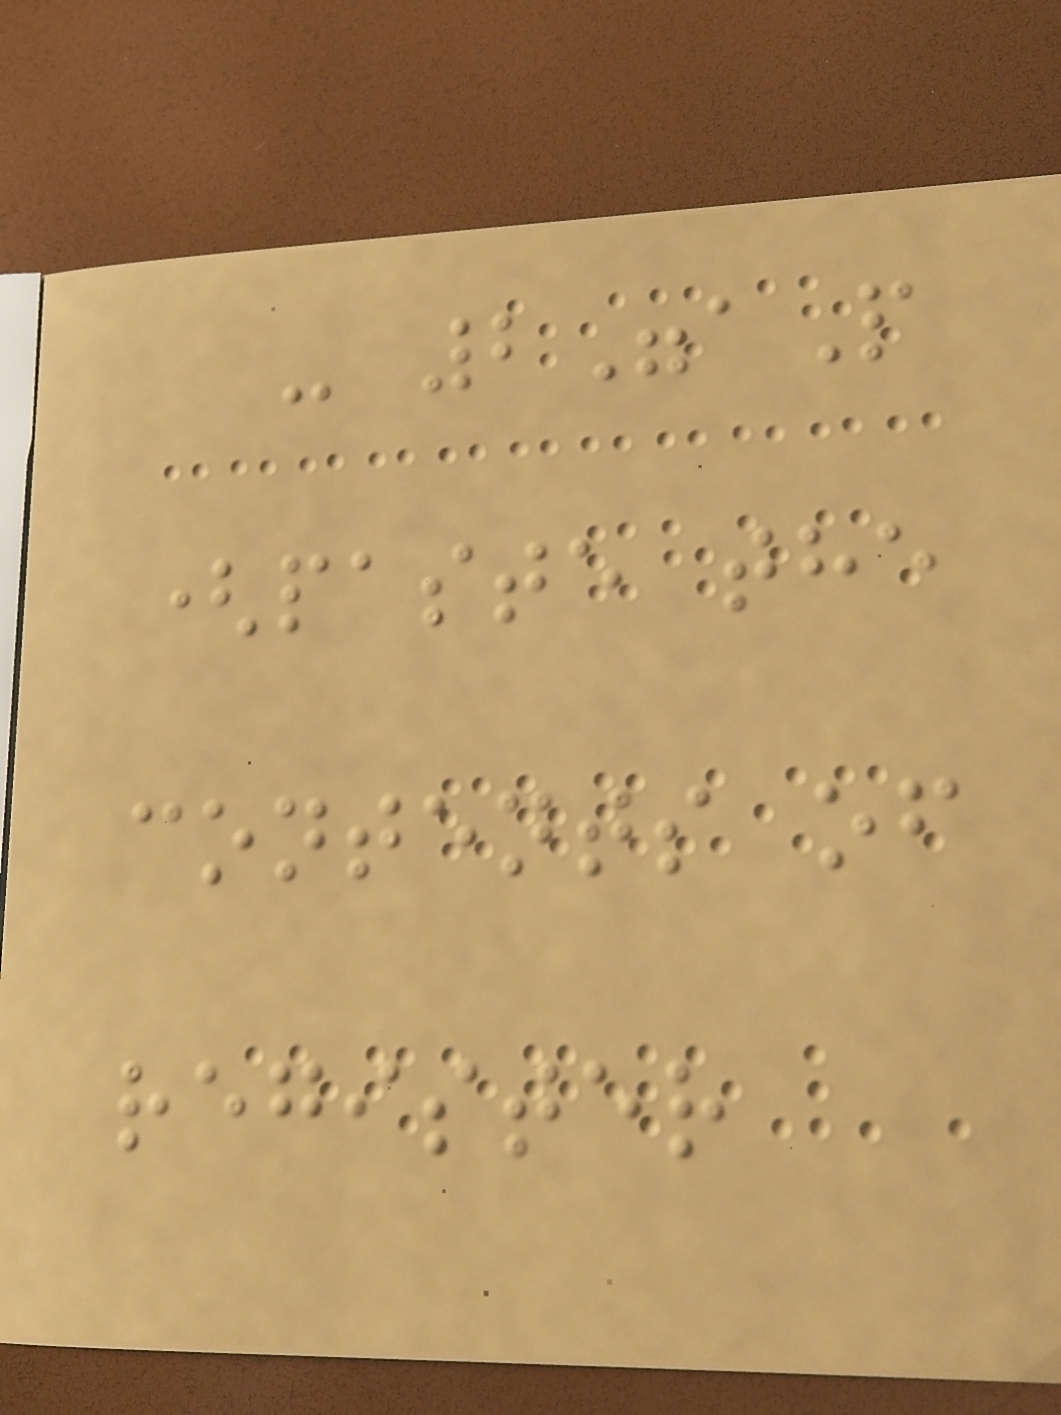- 2"aP
(paste the
contents of
register
